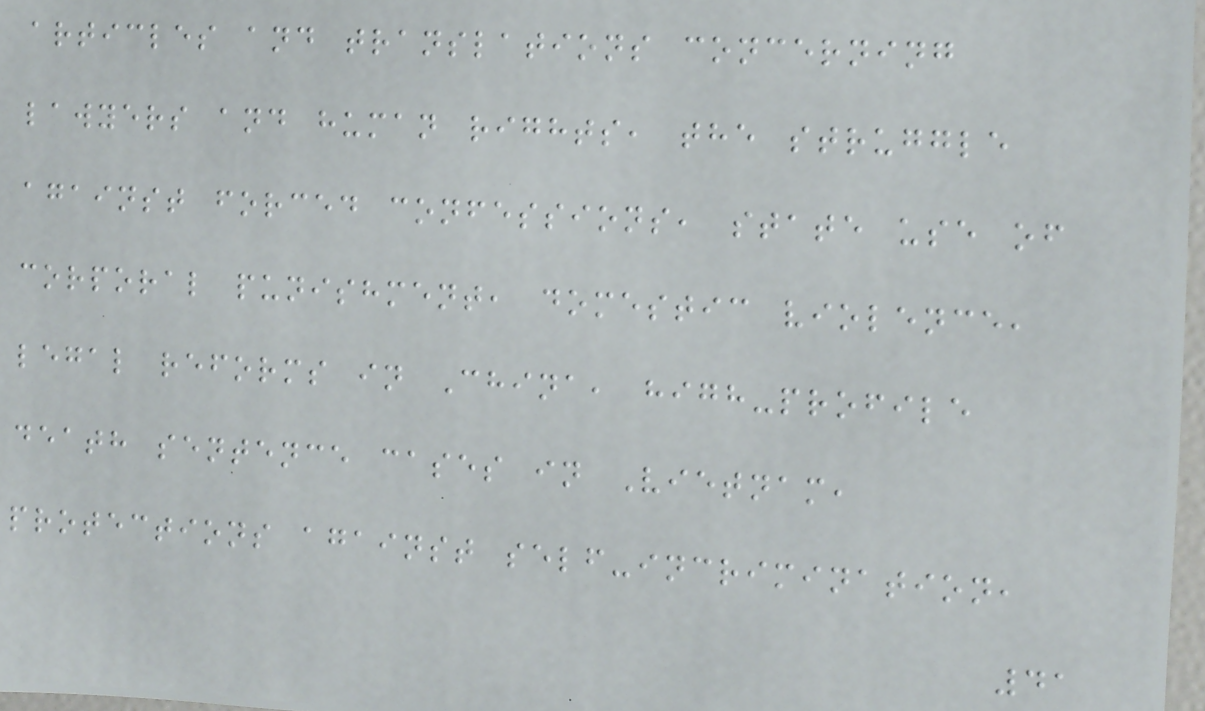articles and translations concerning
lawyers and human rights, the struggle
against forced confessions, state use of
corporal punishment, domestic violence,
legal reforms in China, high-profile
death sentence cases in Vietnam,
protections against self-incrimination,
41
